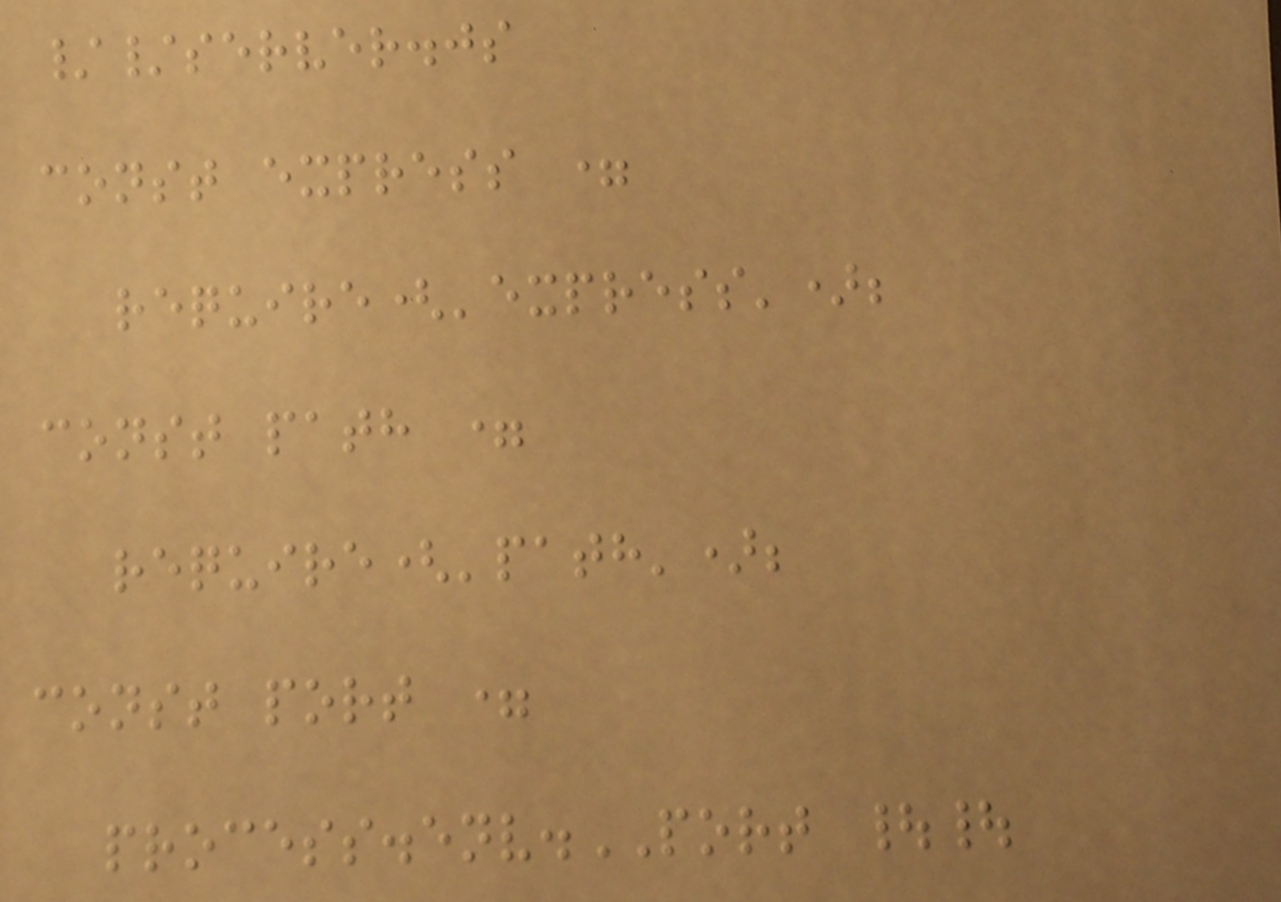//server.js
const express =
require('express');
const path =
require('path');
const port =
process.env.PORT ||
